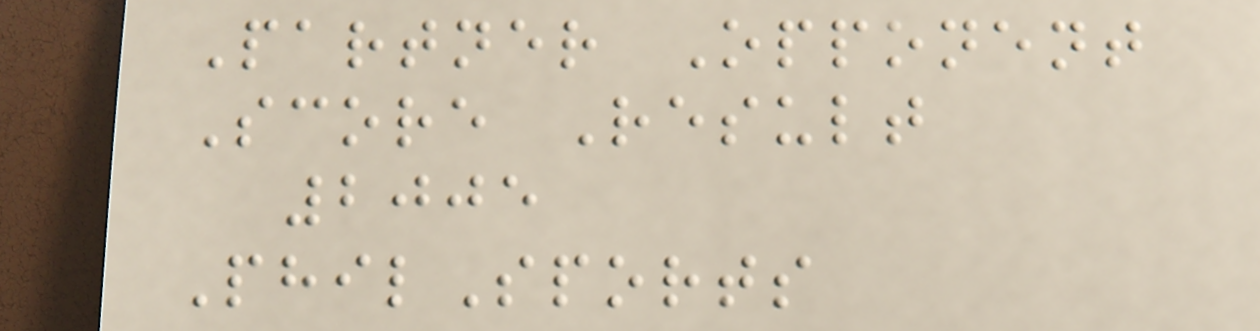Partner Opponent
Score Result
2005
PhilSports
